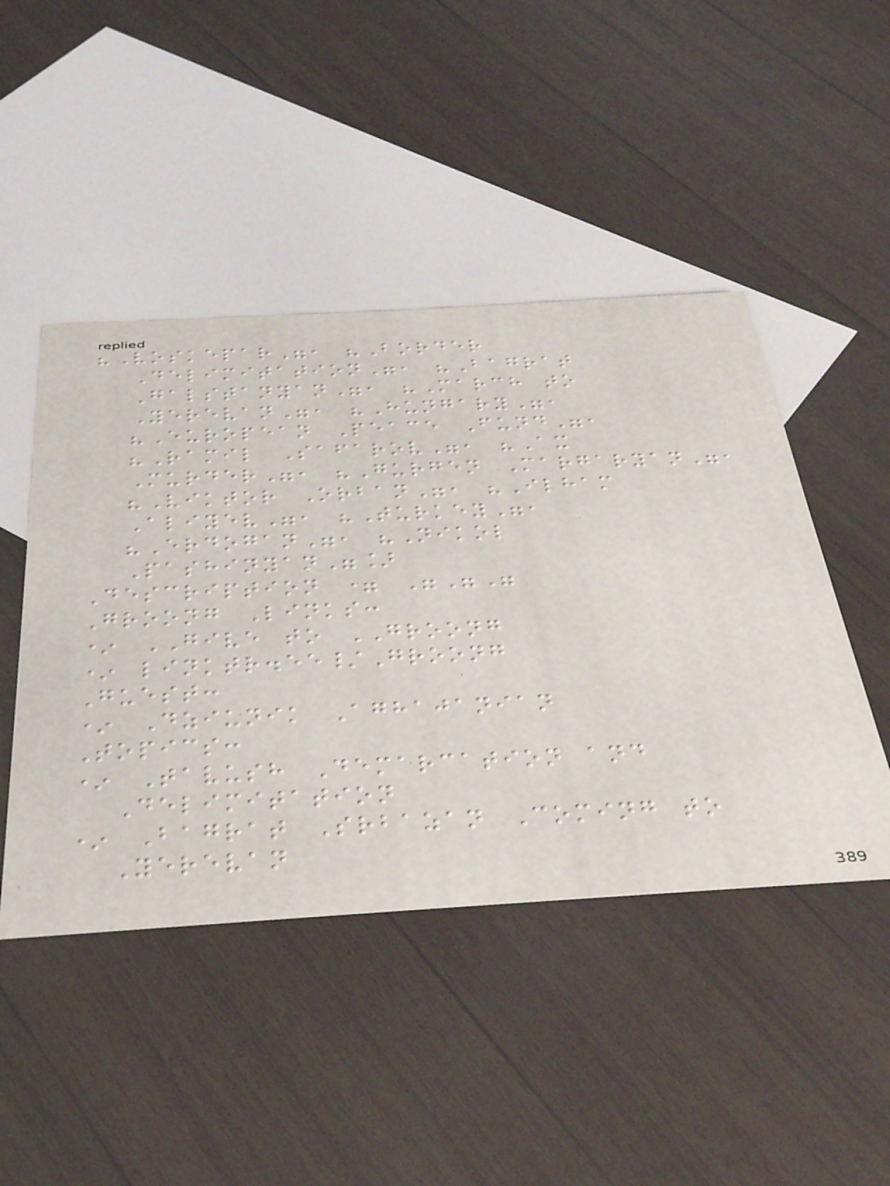"Voskepar", "Border
Delimitation", "Bagrat
Galstanyan", "March to
Yerevan", "Hungary",
"European Peace Fund",
"Ramil Safarov", "Ax
Murder", "Gurgen Margaryan",
"Viktor Orban", "Ilham
Aliyev", "Turkey",
"Erdogan", "Nikol
Pashinyan"]
Description = """
Groong Links:
* GIVE to GROONG
* linktr.ee/Groong
Guest:
* Dziunik Aghajanian
Topics:
* Tavush Demarcation and
Delimitation
* Bagrat Srbazan Coming to
Yerevan
